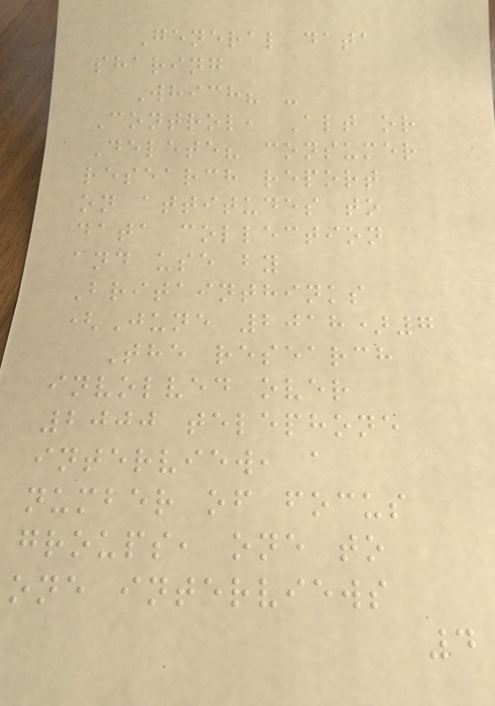General data
sharing
Which? -
Control, Alt or
Delete? consumer
research report
on attitudes to
data collection
and use by
Britainthinks
(June 2018)7
The research
involved over
2000 telephone
interview, a
number of focus
groups, one to
one interviews
4
